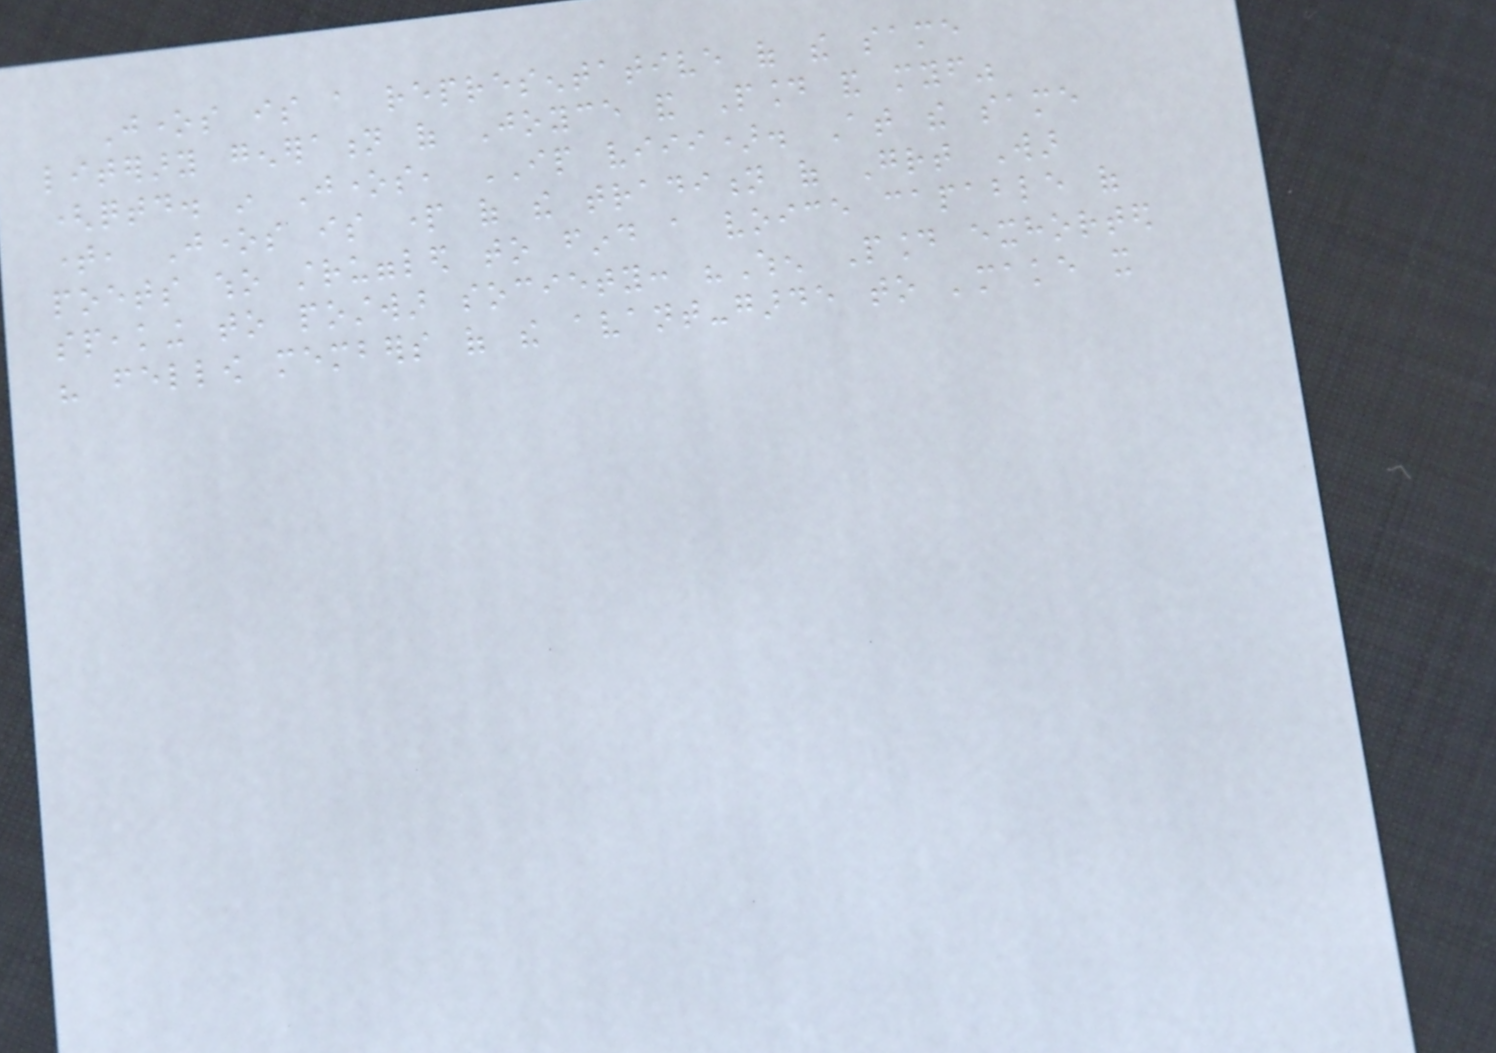Jones is a representative of the same
literary generation of Joyce and Pound and myself"
(qtd. in Jones, IP viii). At the same
time, Jones is part of the tradition of Great War
poets who struggled to find a voice capable of
speaking to postwar society: "When Pound exhorted
his fellow members of the avant-garde to 'make it
